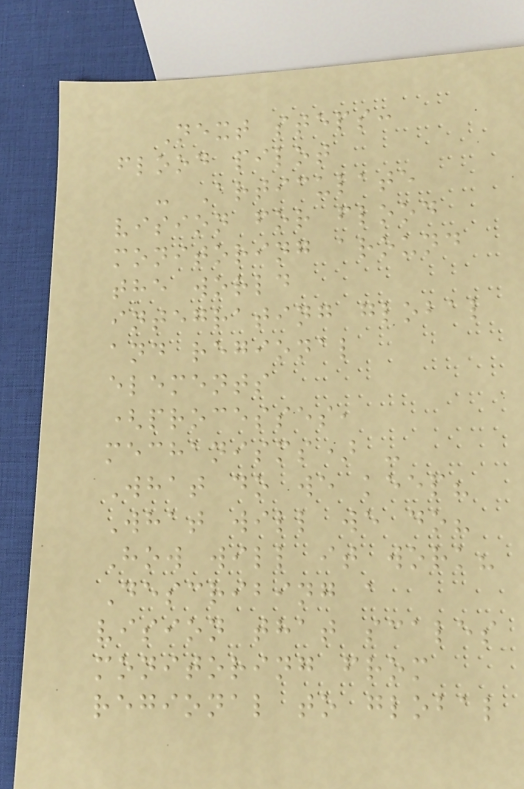Next steps:
flood pilot
- Articulate
vision for flood
monitoring around
the world
integrating global
and regional
elements
(processes,
mechanisms) -
What do we keep?
What will we do?
How will it work?
Describing a
vision that scales
monitoring from
regional to global
